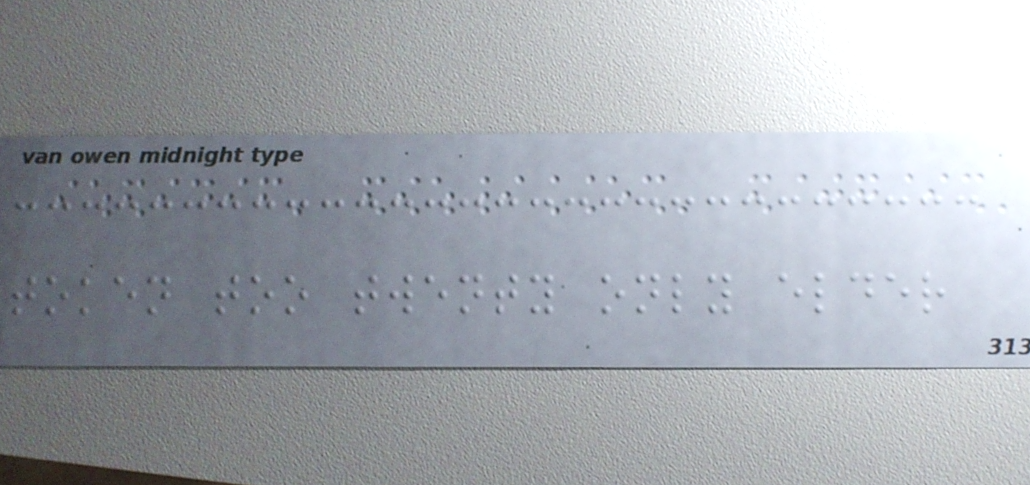token too twenty only elder
